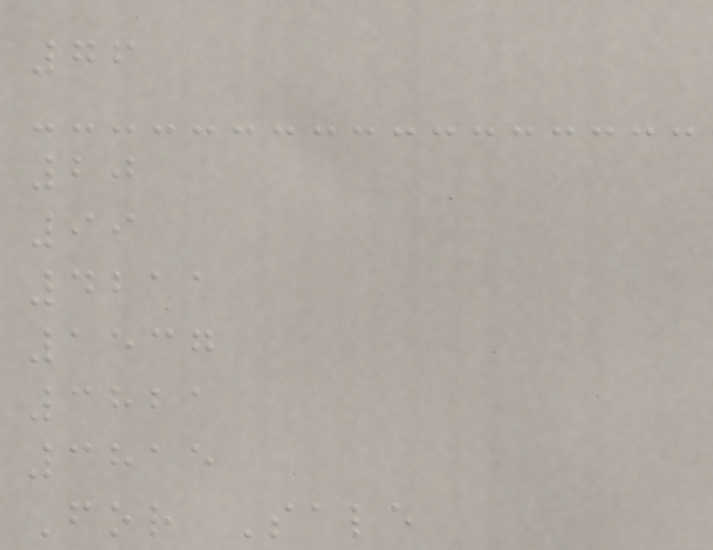76
20
99
4211
1537
3821
3815
For Sale
